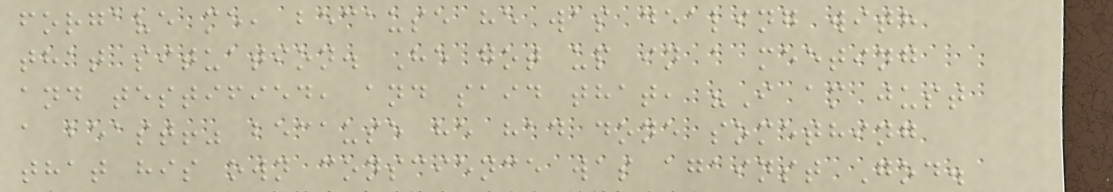forgave me, because he was dealing with
that situation. He got up in a meeting
and testified, and said that, "I am just
a beast!" because he had done something
that his own conscience was against God.
